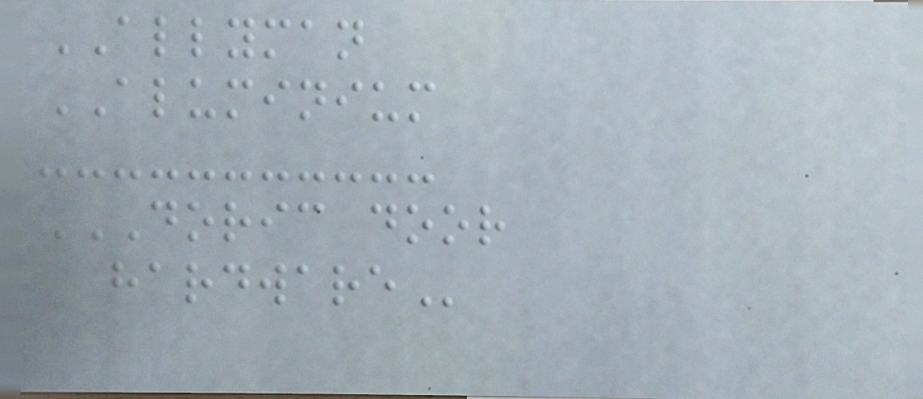ALLYMAN
ALUMINIUM
DORIC DOOR
HARDWARE
